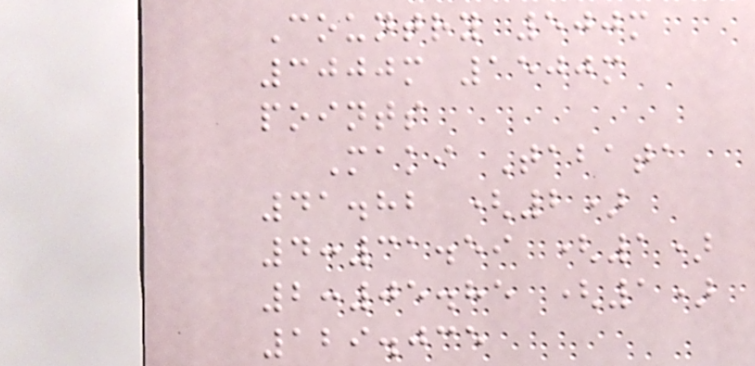Country 500m
3000m 1500m
points
Maki Tabata
41.82 (2)
4:31.59 (1)
2:05.85 (1)
129.035
